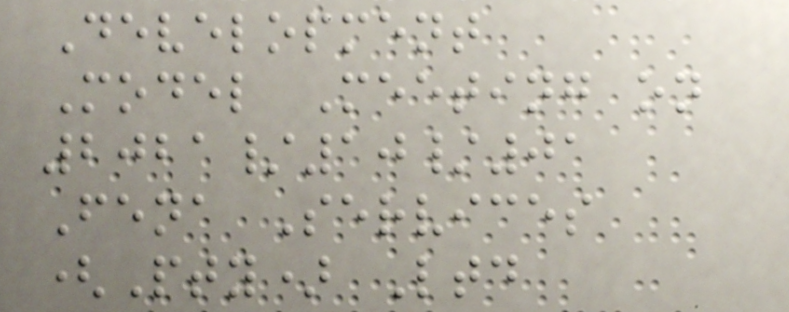Development
Model Meeting on
2021/10/01
Fena Services
(Pty) Ltd
